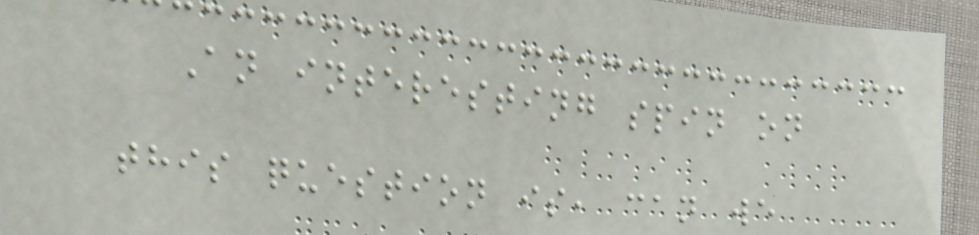An interesting spin on
this question is, can we
